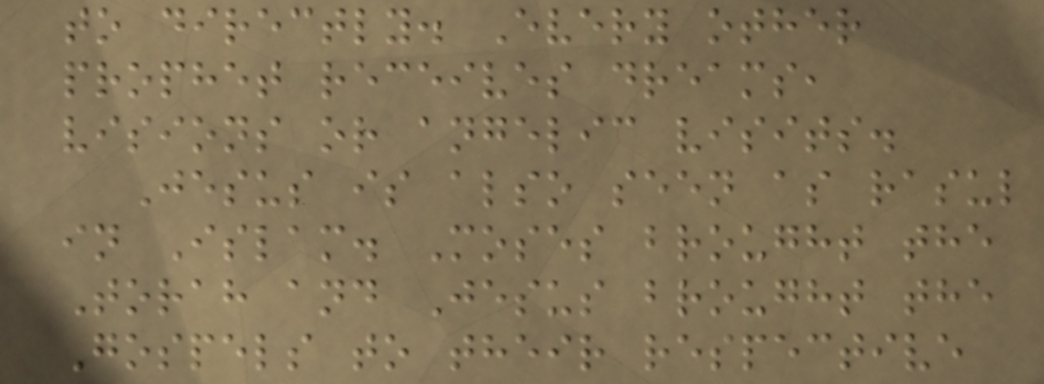to directly. Every other
prophet receives dreams,
visions or angelic visits.
Jesus is also seen as rasul
in Islam. Moses brought the
Torah and Jesus brought the
Gospels to their respective
